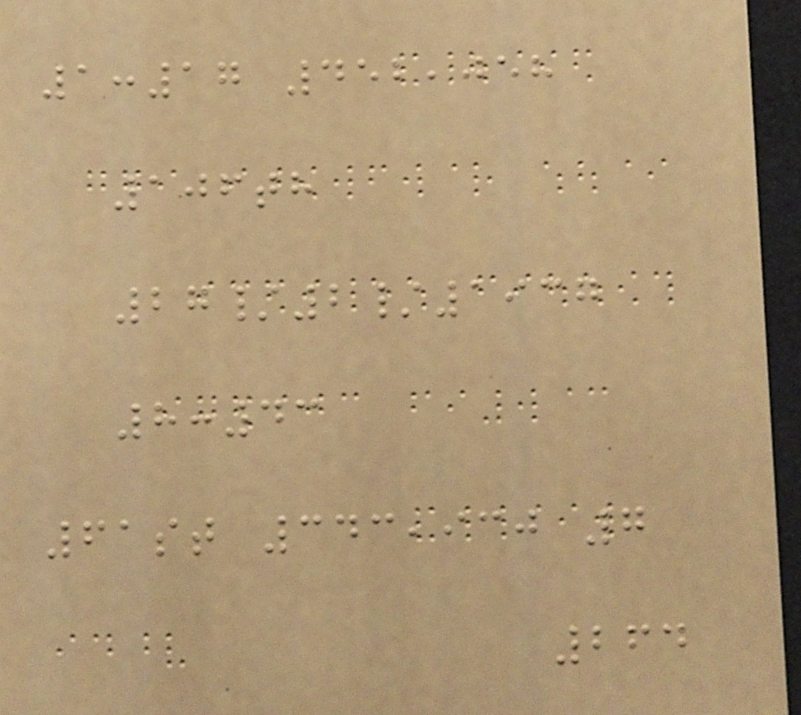1:17 452,058
106th
27/2/1937
8:43
61st 343,930 7
264
